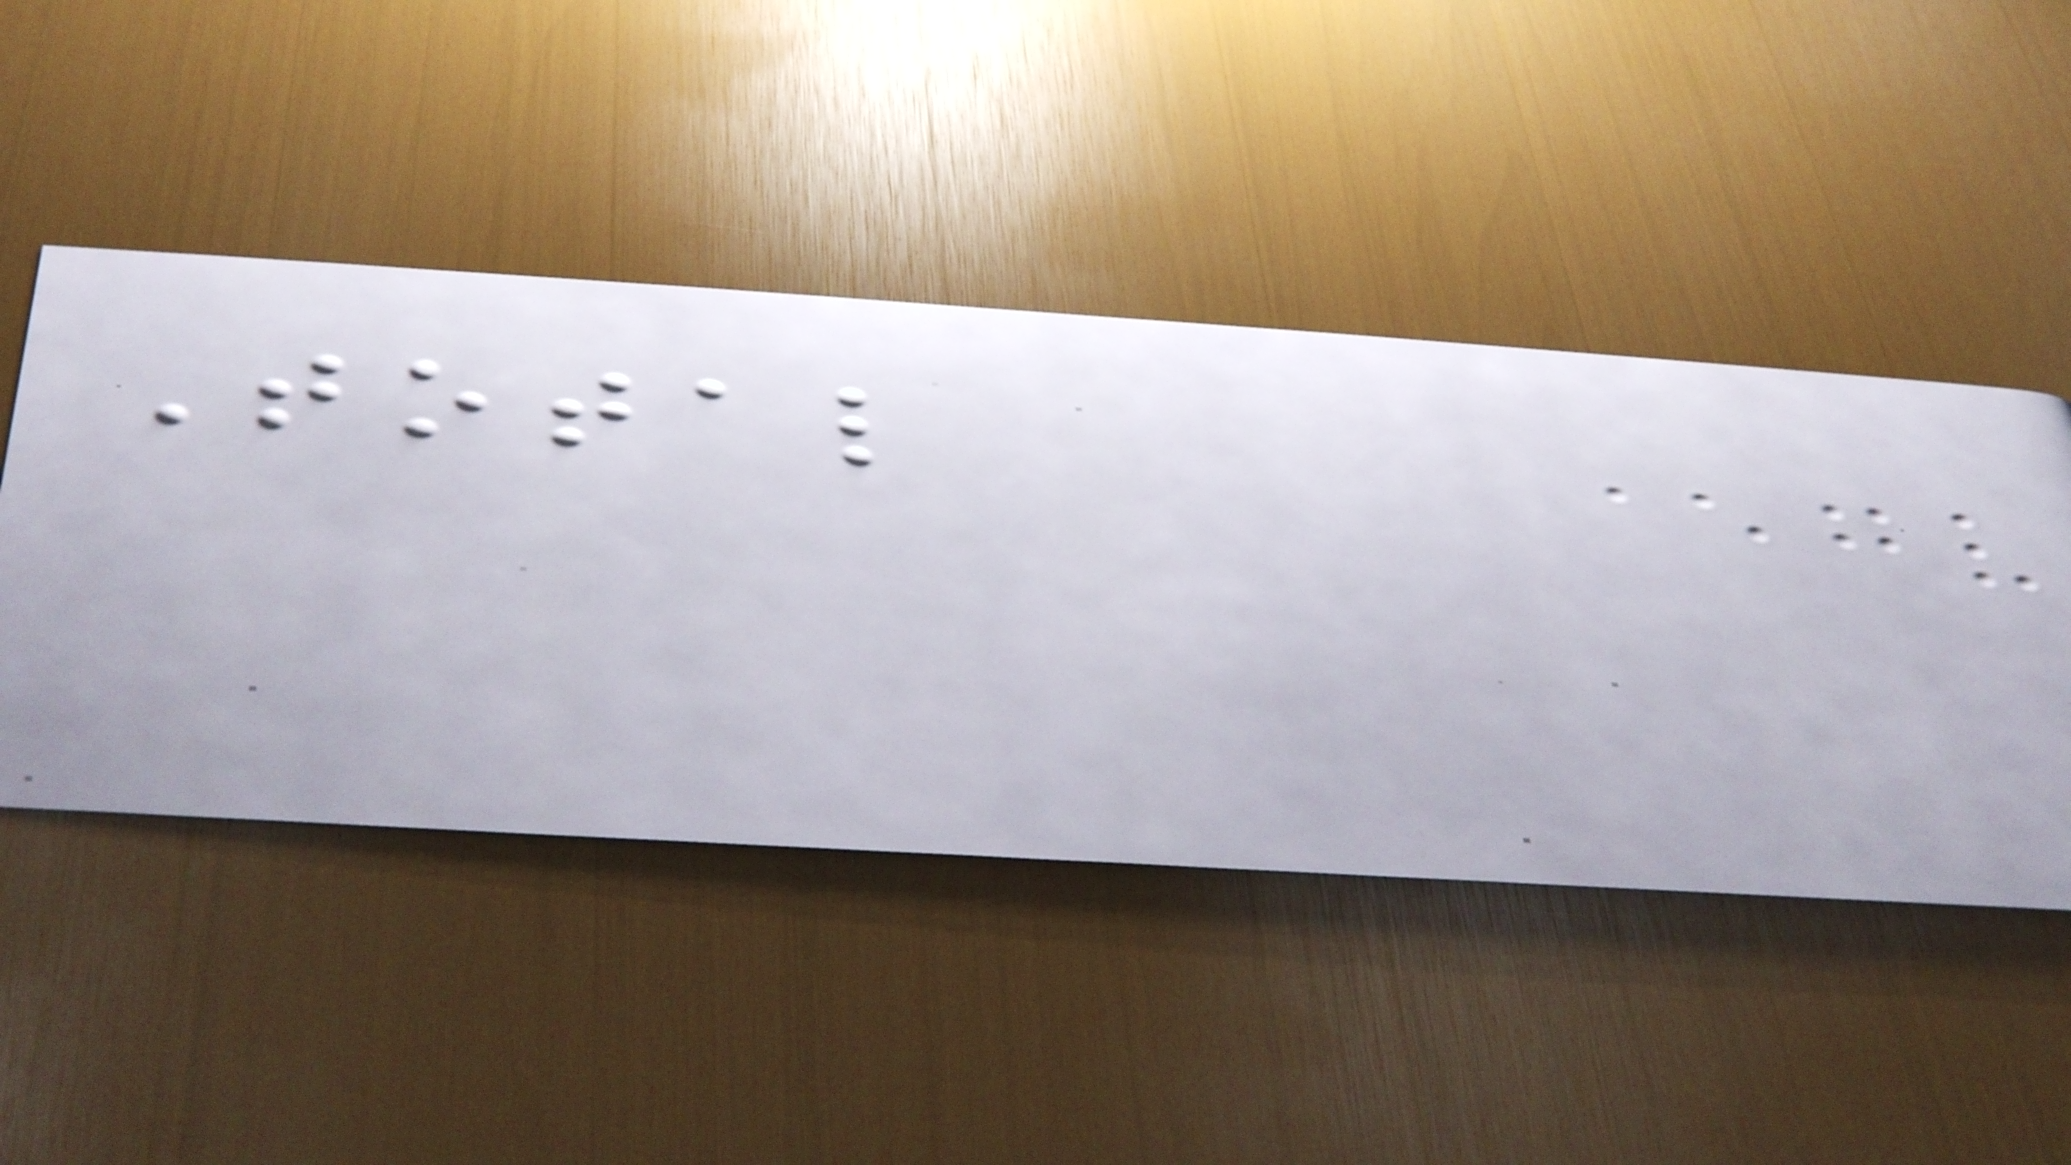Total
